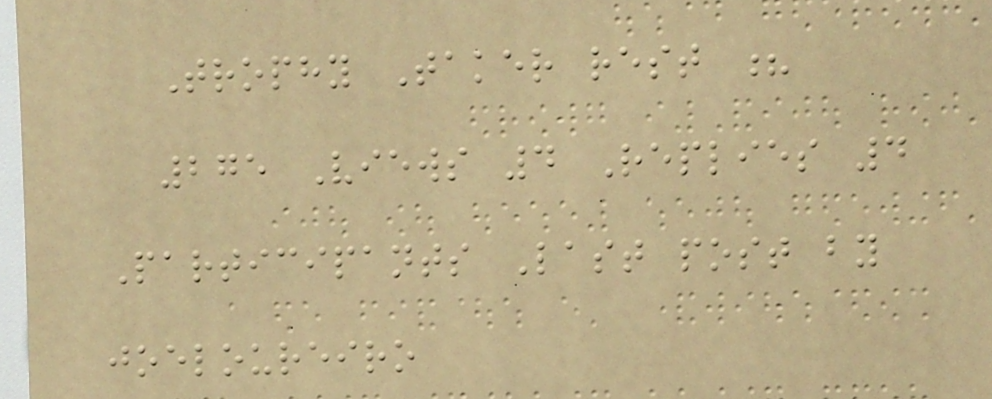Trophy Taker rest ?
275 Views 4 Replies 4
Participants Last post by
joeloureiro
